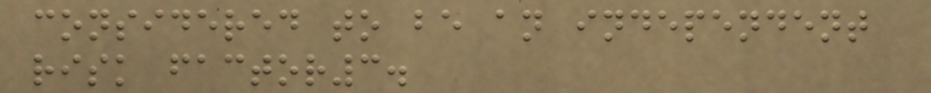considered to be an independent
risk factor3.
